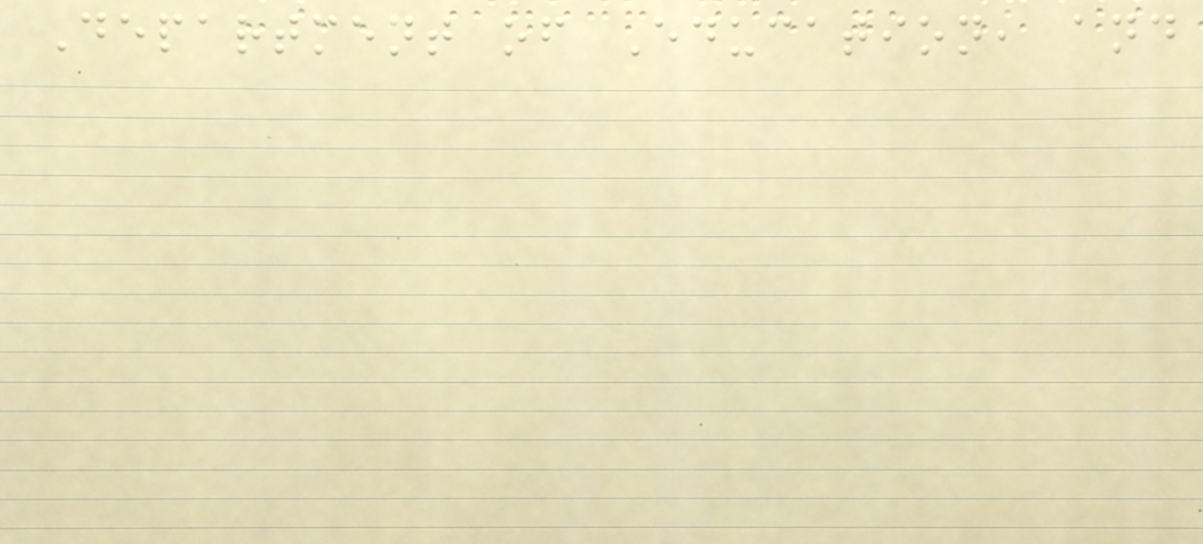Department of Education, and
